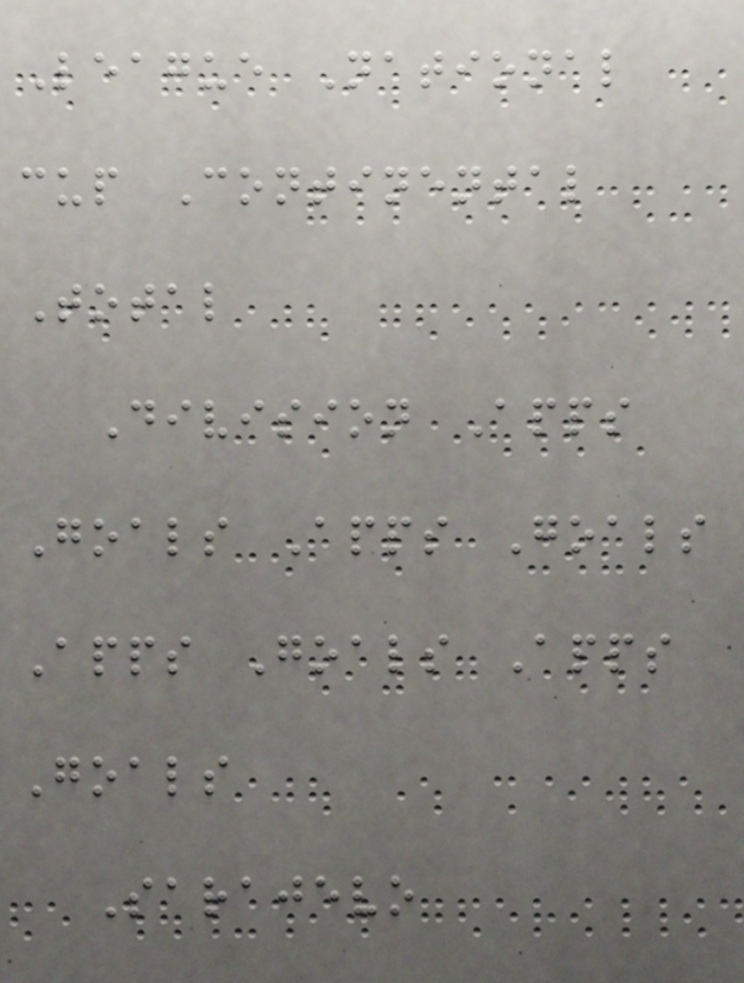League National
cup Continental
Total
Division Apps
Goals Apps Goals
Apps Goals Apps
Goals
Sarajevo
